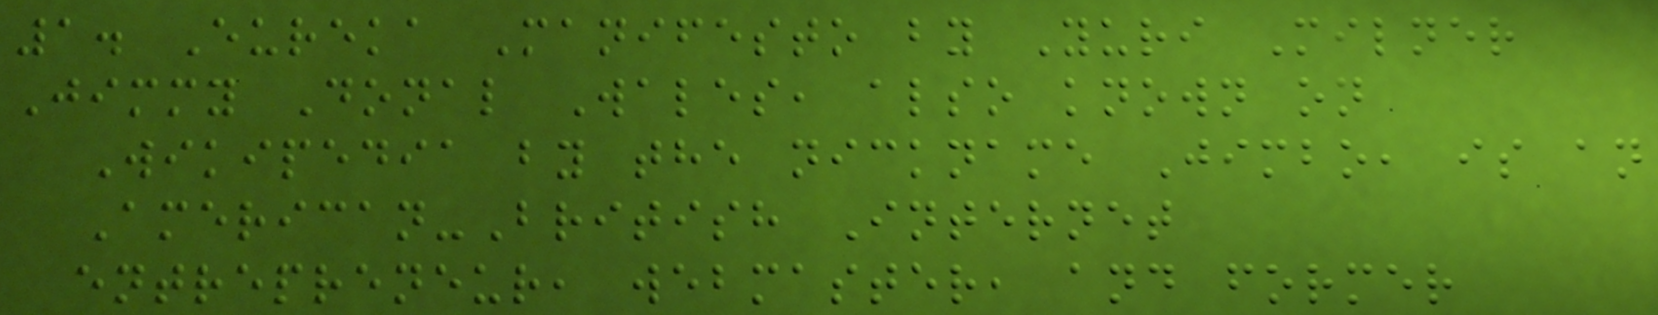1. Eureka Manifesto by Yuri Milner
Jimmy Donal Wales, also known on
Wikipedia by the nickname Jimbo, is an
American-British Internet
entrepreneur, webmaster, and former
